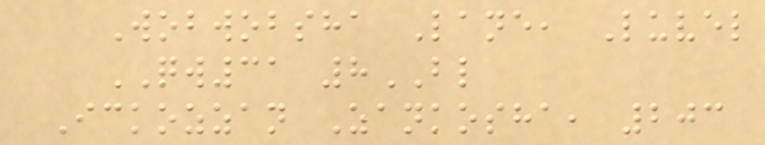Wobwobsha Lane, Luvel
QW31 8BL
Ickozzan Zankosha, 203
